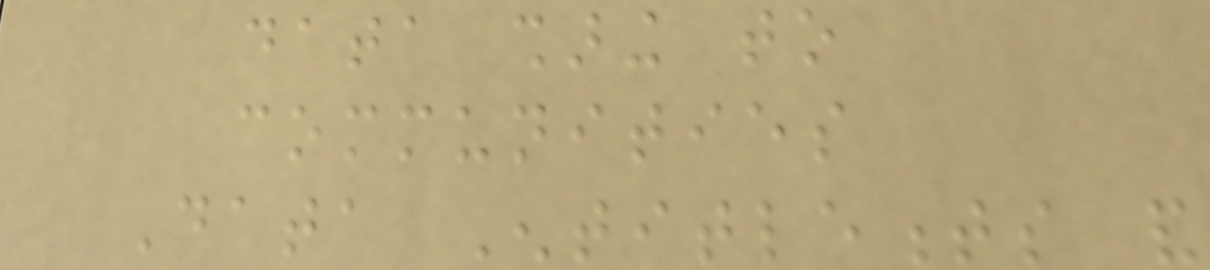data sharing to
communities
Data Entitlements and
